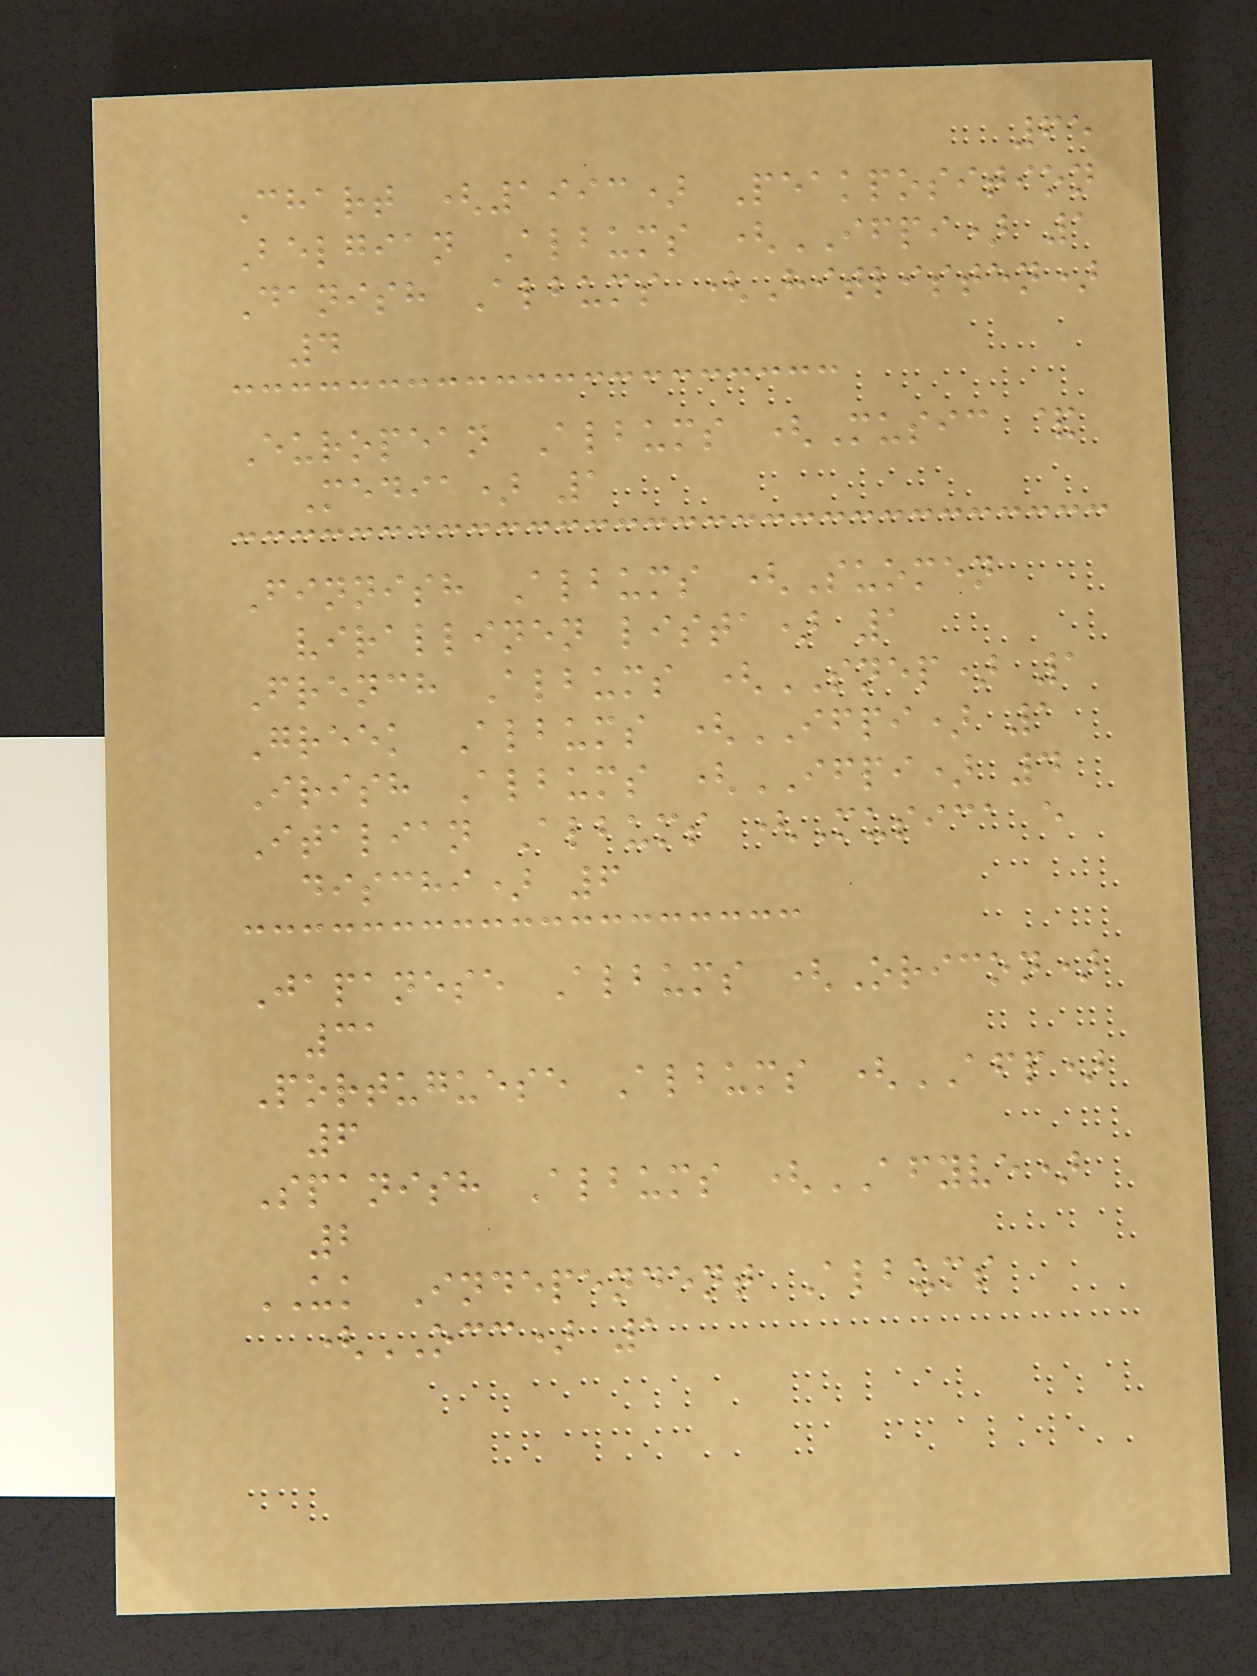65
Chart (1993) Peakposition
Belgian Albums (IFPI) 1
Danish Albums (Hitlisten)
4
European Albums (Music &
Media) 1
Finnish Albums (Suomen
virallinen lista) 1
French Albums (SNEP) 1
Greek Albums (IFPI) 1
Irish Albums (IFPI) 4
Italian Albums (Musica e
dischi) 6
Japanese Albums (Oricon)
31
Portuguese Albums (AFP)
6
Spanish Albums (AFYVE)
2
UK Independent Albums
(OCC) 1
